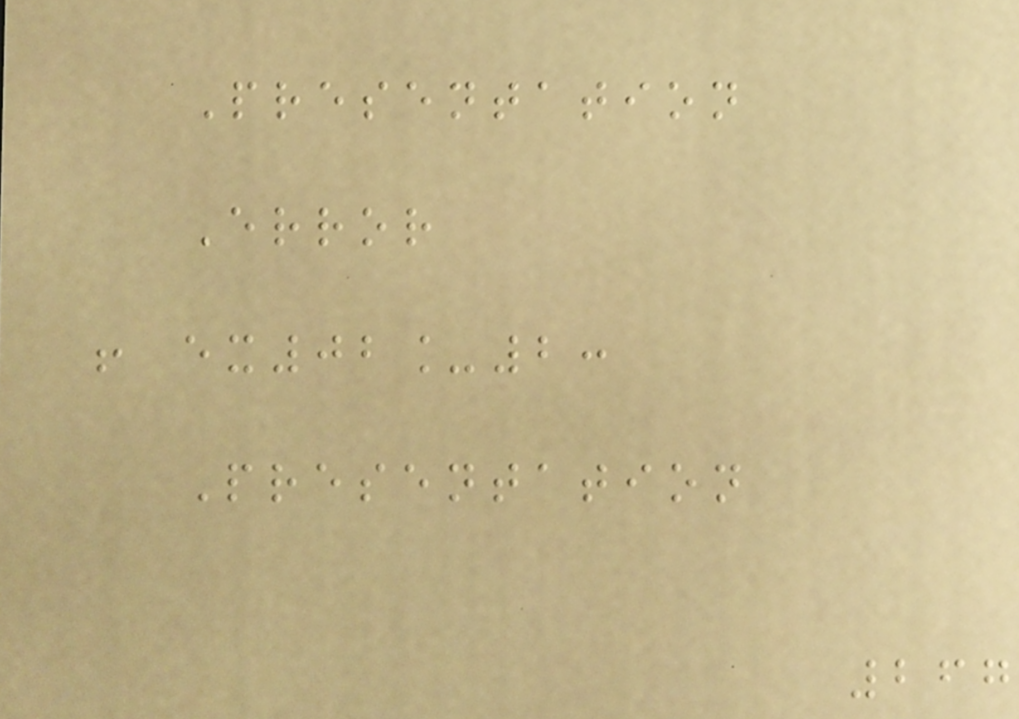Presentation
Error
! ex02_2:
Presentation
267
